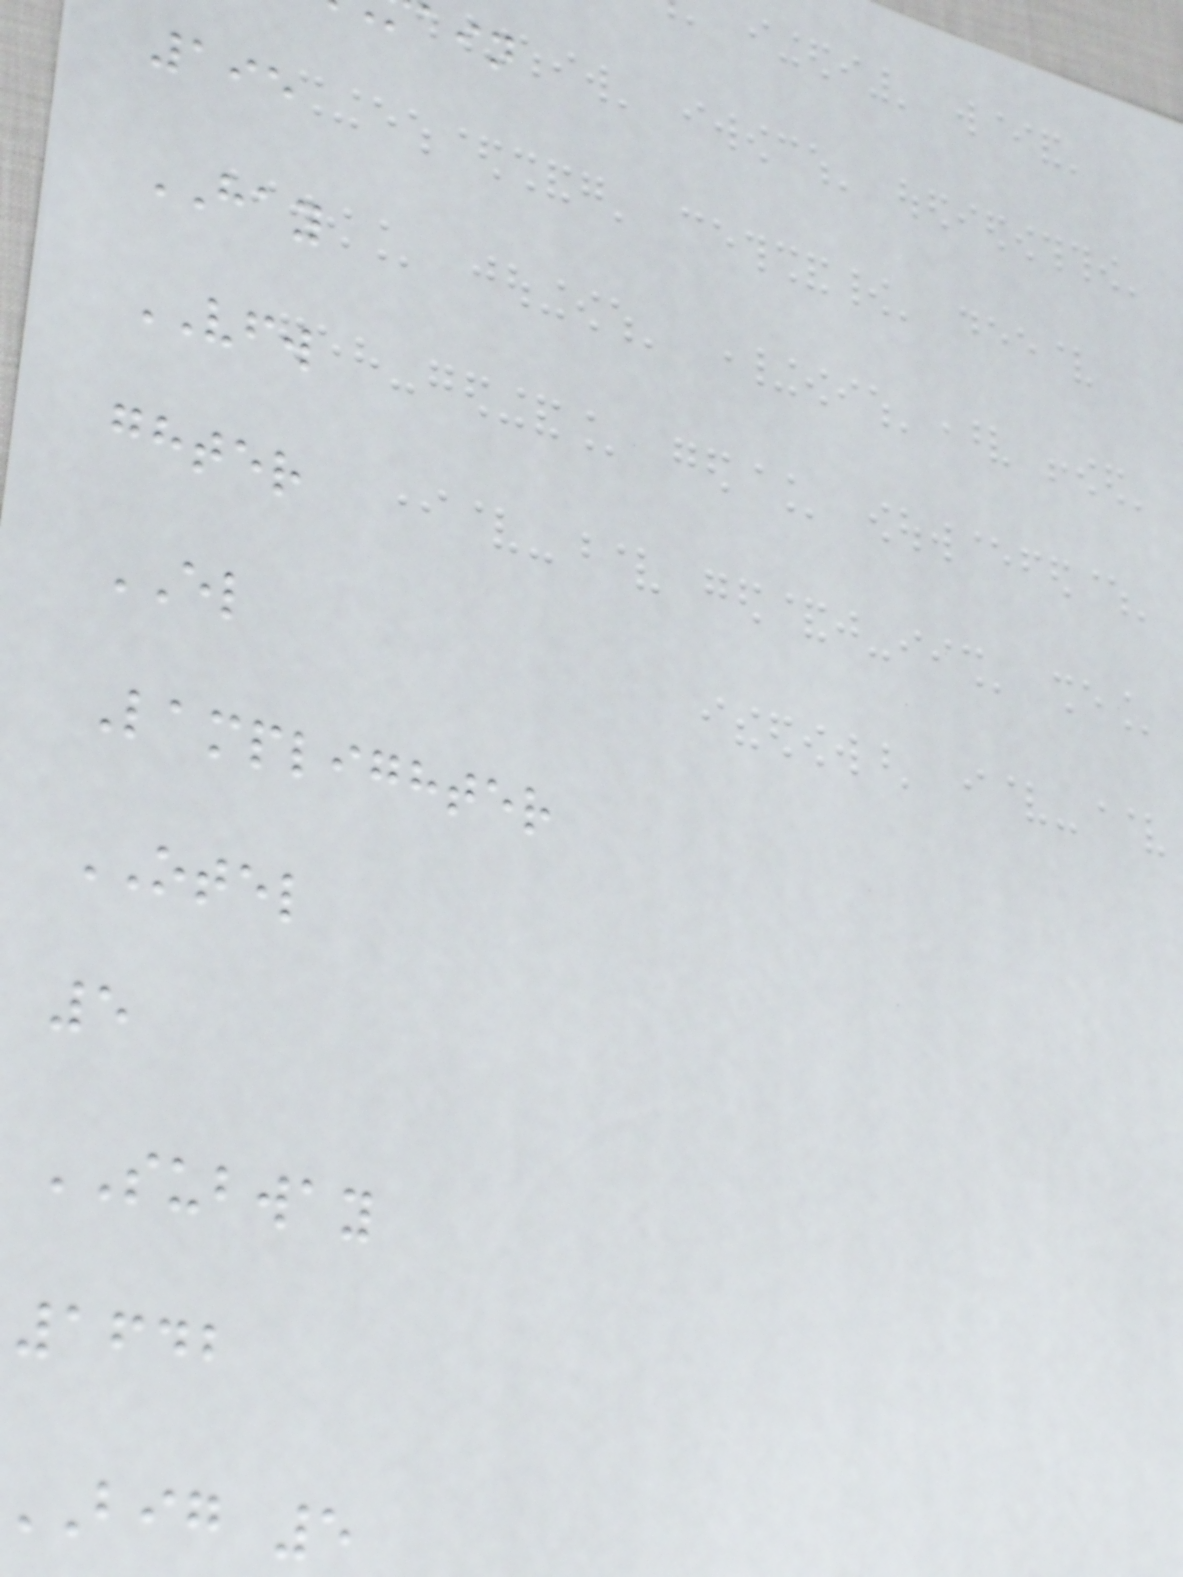195
HAY
VFW
ghter
EL
Lamplighter
OTEL
5
SUBWAY
1642
big 5
